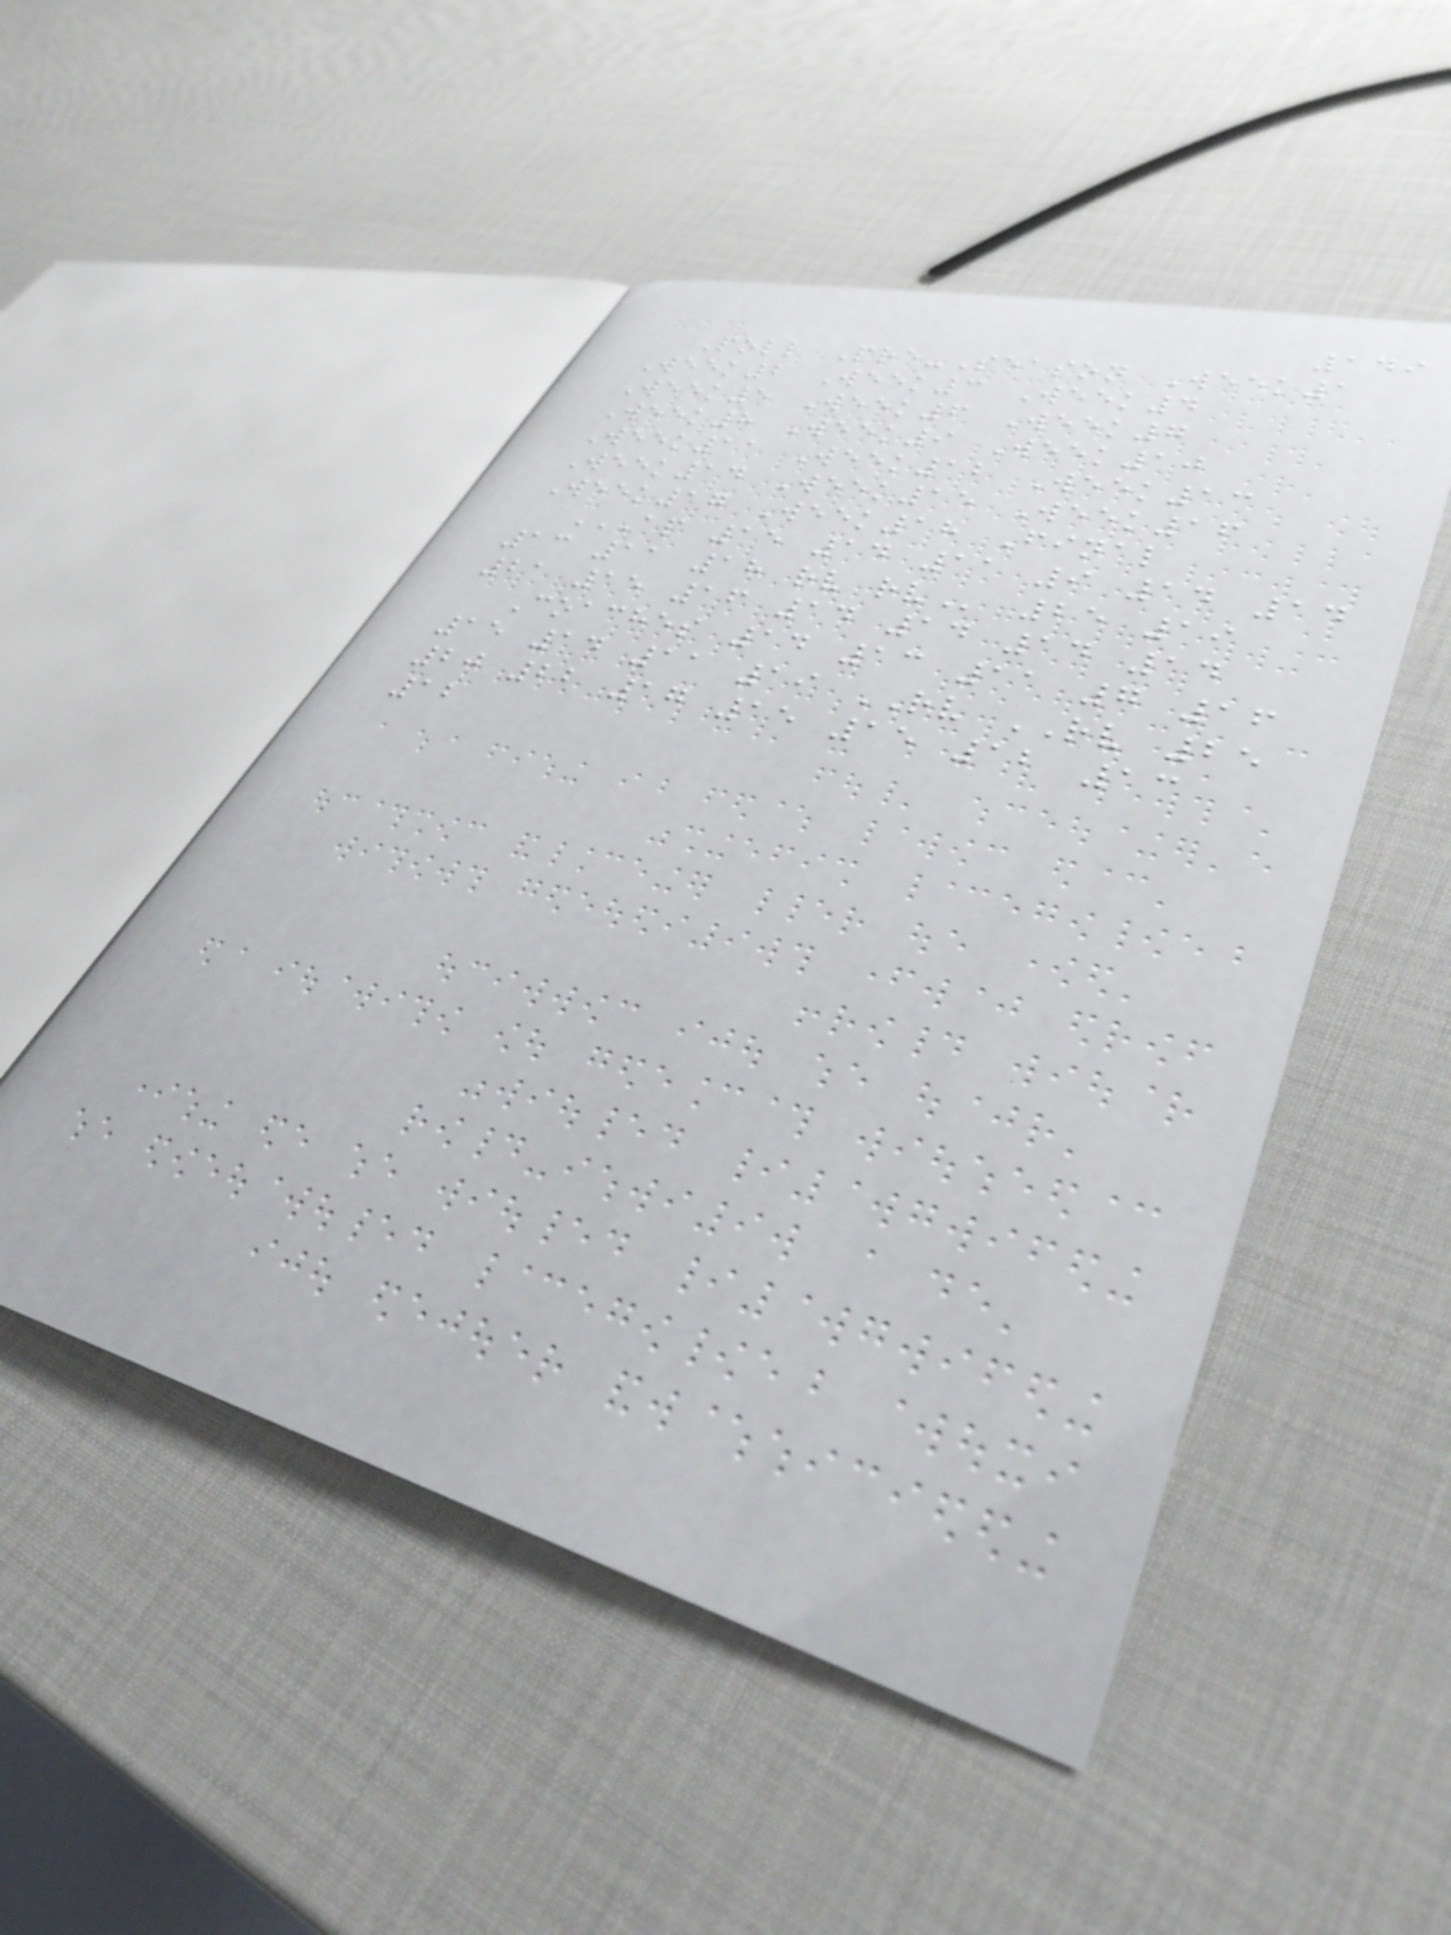149
Poll Pre-Season Week1
Week2 Week3 Week4
Week5 Week6 Week7
Week8 Week9 Week10
Week11 Week12 Week13
Week14 Week15 Week16
Week17 Week18 Final
AP 15 14 11 9 14 14
13 11 18 RV RV 25 19
21 15 16 14 14 14 14
Coaches 14 13 11 7 16
15 14 11 19 RV RV 25
20 22 17 15 15 12 13
12
